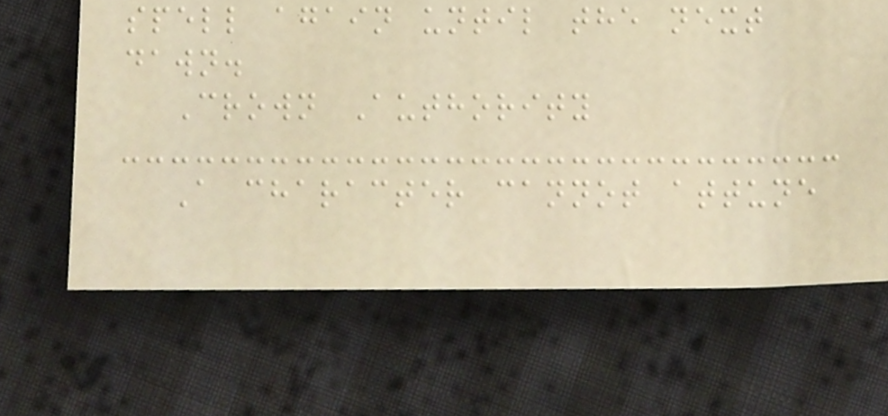spell again until the next
dawn.
Crown Authority
A character cannot attune
